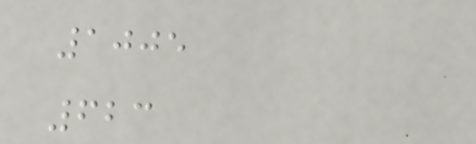1005
623
